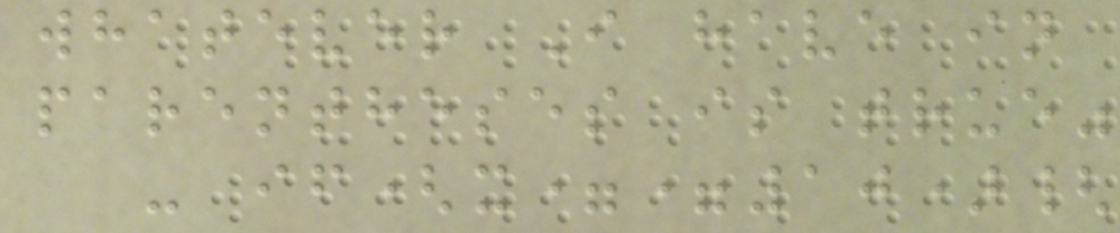whatever I have in
parentheses is true"
- if(x==10){
